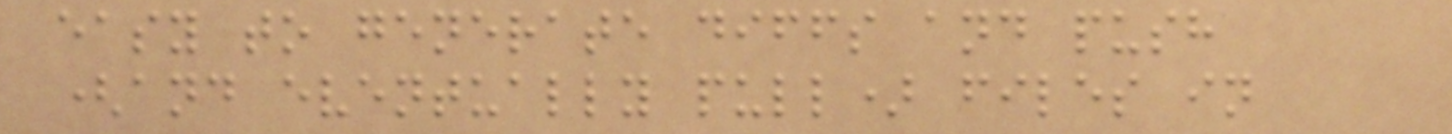easy to generate diffs and push
(and eventually pull) files in
